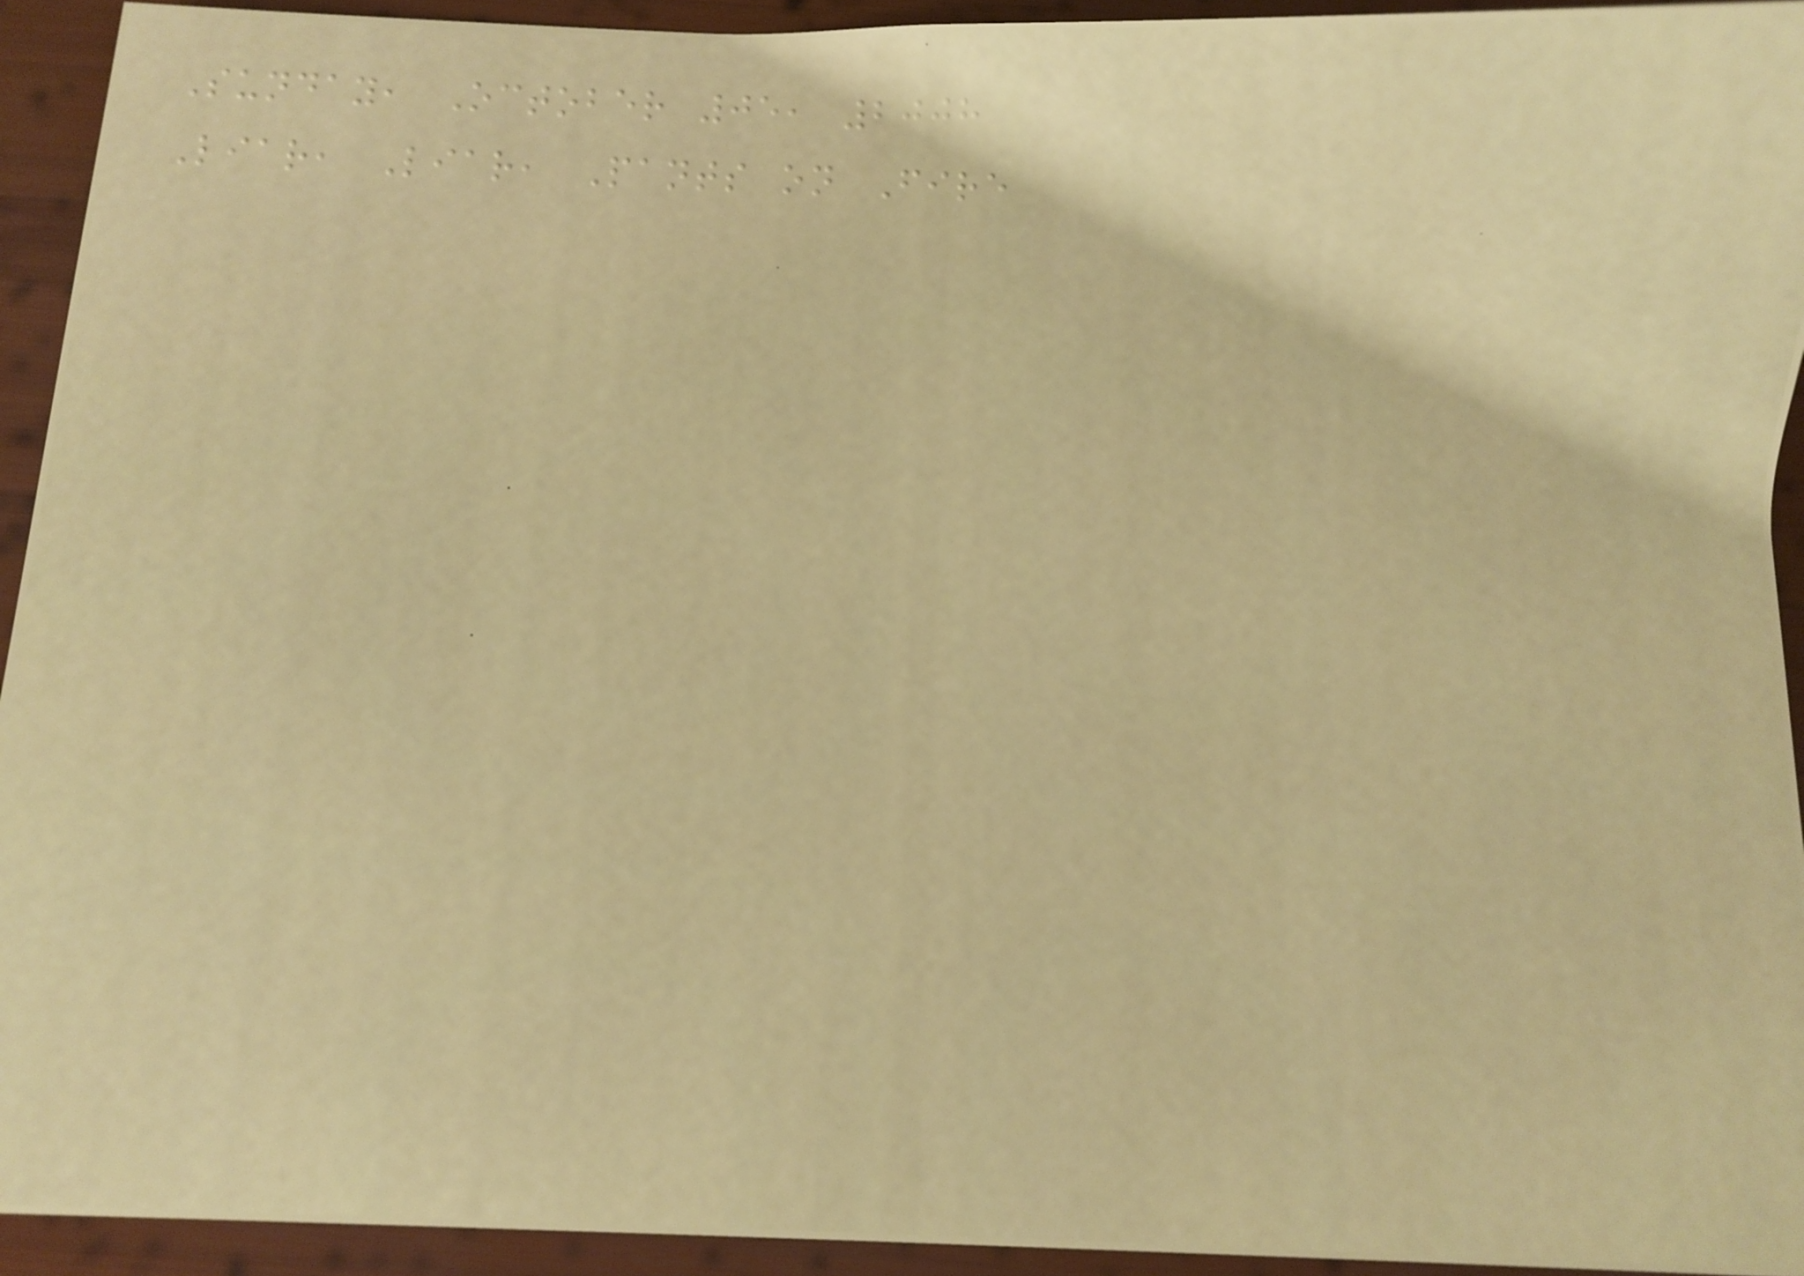Sunday, October 05, 2008
Liar, Liar, Pants on Fire
